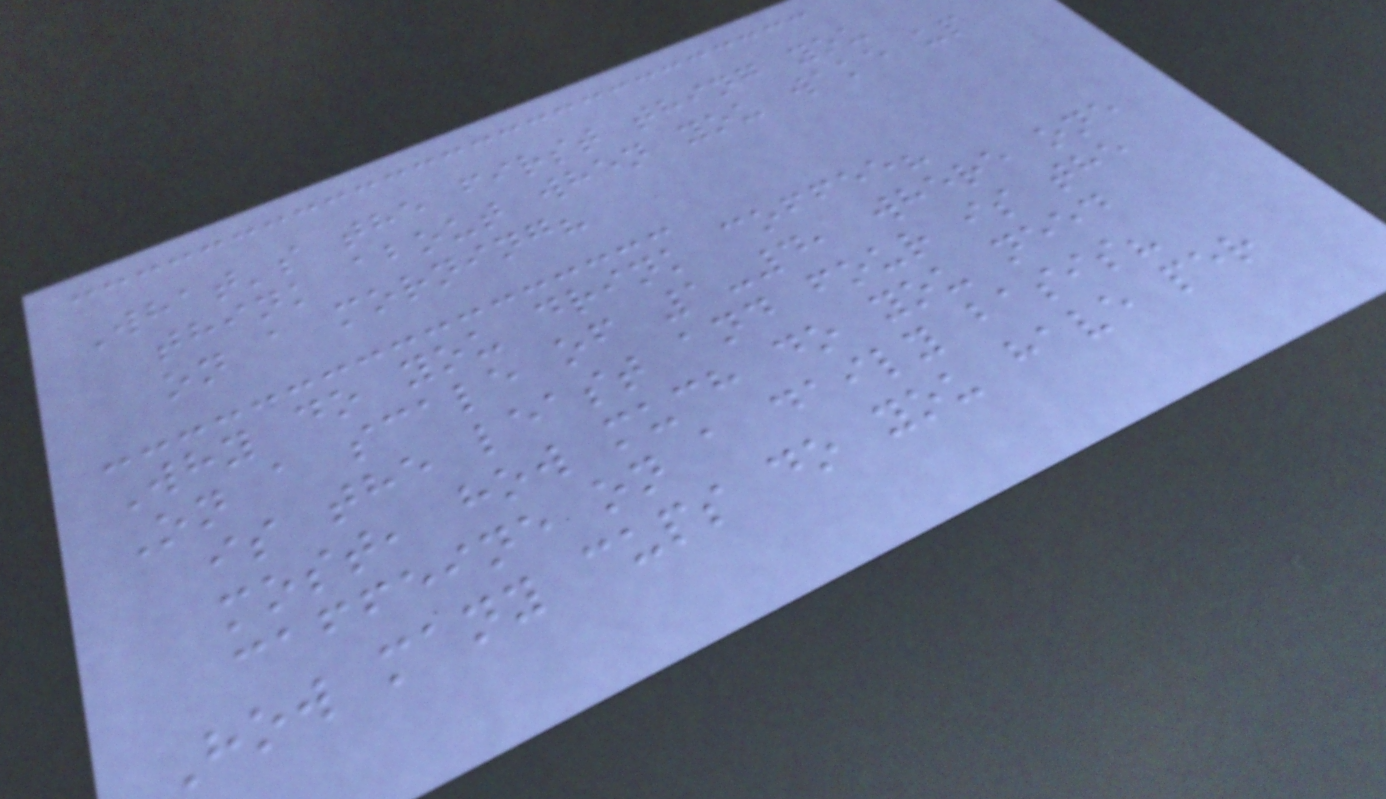What's the first thing you
think about when you wake up
on a morning?
Why do you drink coffee?
On a scale of 1-4, where one
is the least and four is the
most, how much do you need
caffeine on a daily basis?
How many cups do you have per
